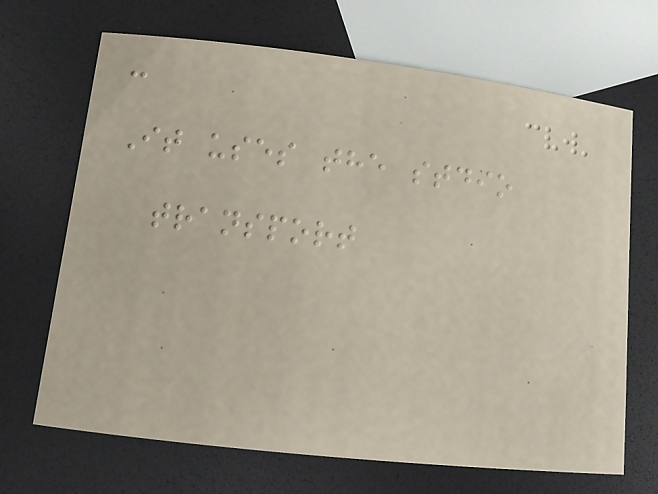-
It uses the stdio
transport
